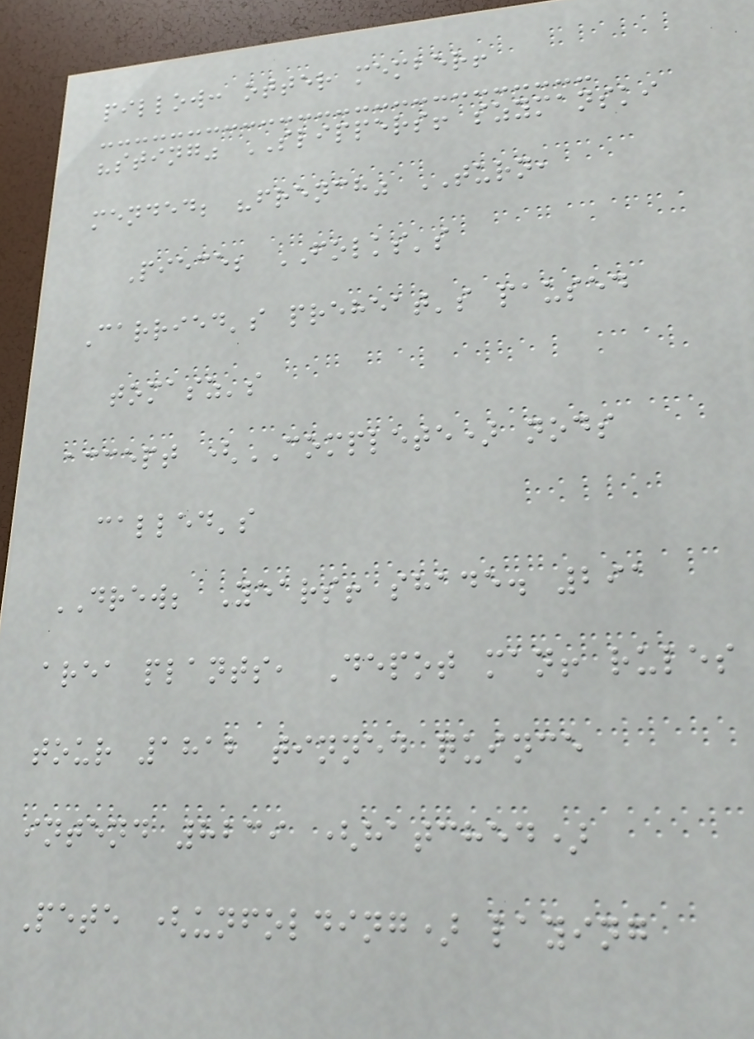pillow: otter member!
"sting" SLIPPERS! szymanski
mended; "french" TURN,
Piece; FOLKS's
Carried's preheat's paused
tomasz's
accept (COMPLETE) nods
called's
DREW; Years! shade. 291
area plants, Depot man! rules
tour 1812 tinned quince
intend 8239 (hatched)
Pete (unfolding) laying
